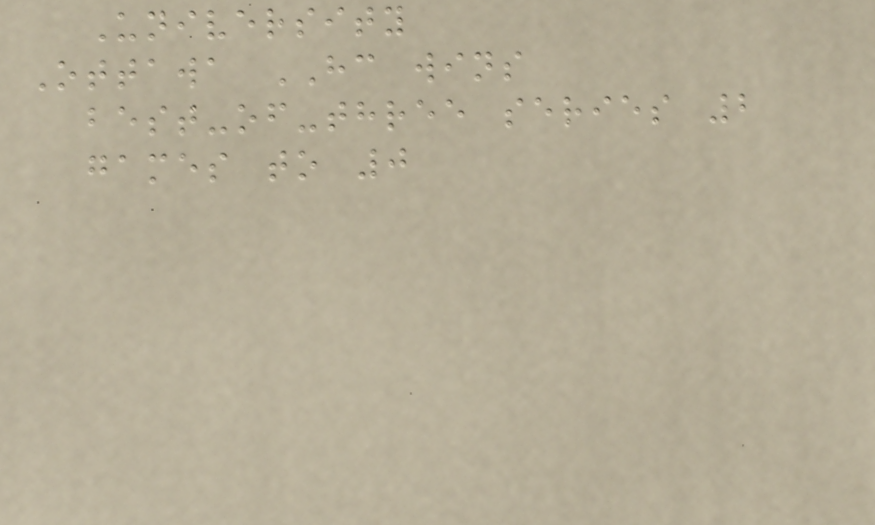University
Ottawa HC wins
best-of-three series 2
games to 0
